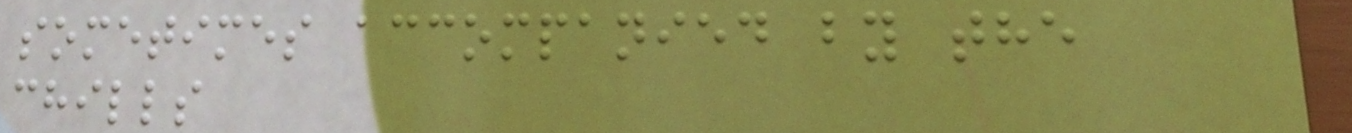sometimes accompanied by the
chills
